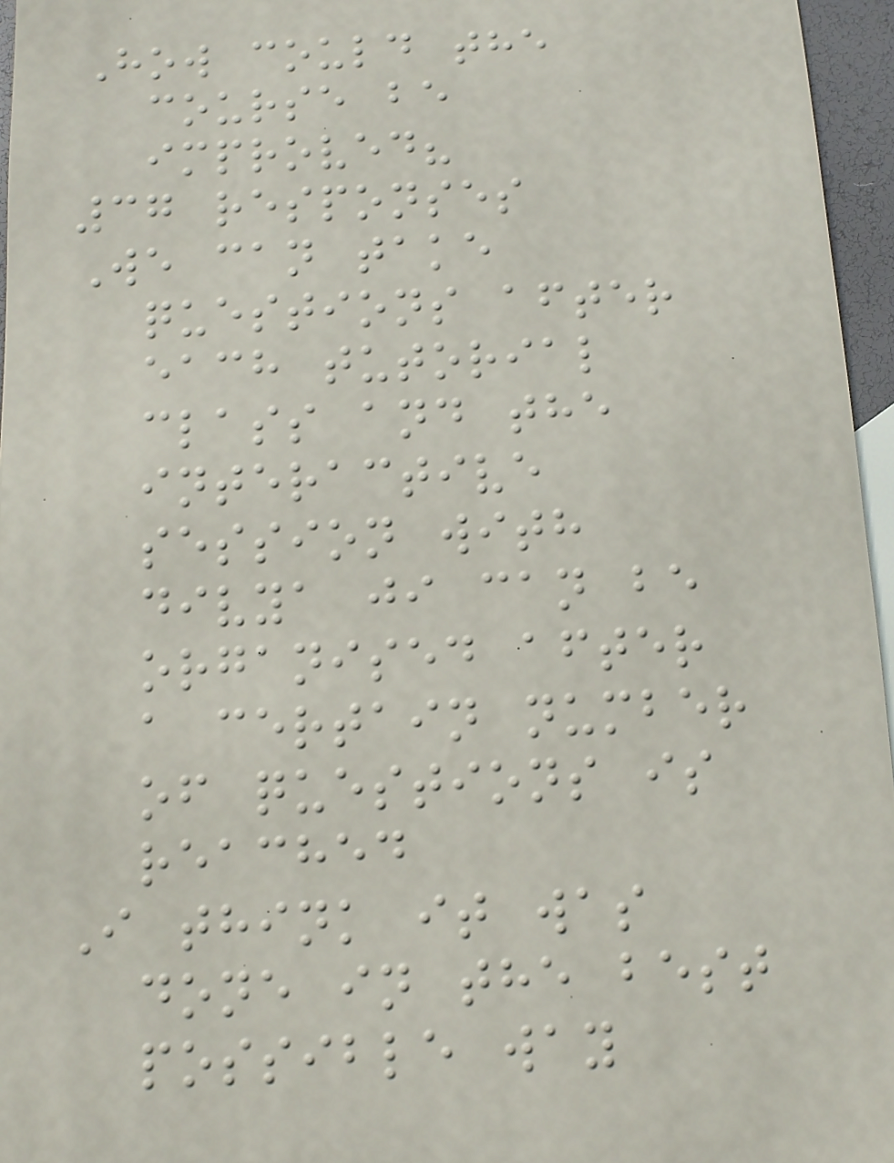How could the
course be
improved?
37 responses
We can take
questions after
each tutorial
class and the
interactive
session with
divya ji can be
organised after
a certain number
of questions is
reached
I think it was
done in the best
possible way
